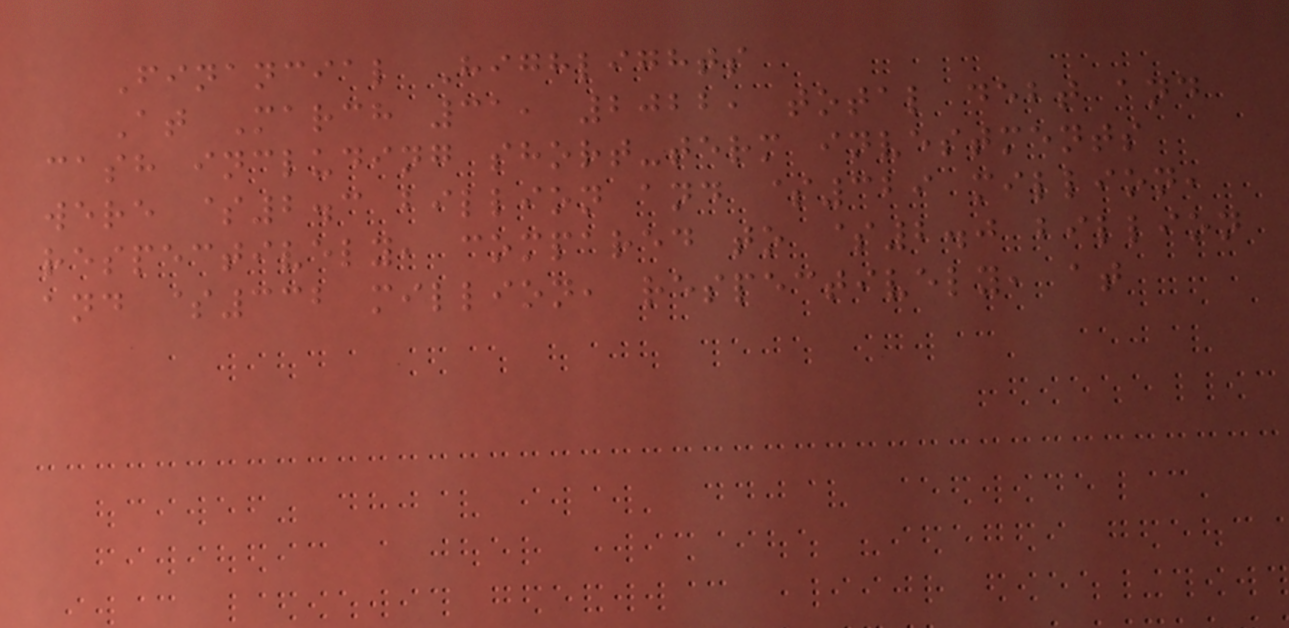Financial Highlights
At March 31, 2022, total debt and
cash including short-term investments
were $2.3 billion and $329 million,
respectively, compared to $2.0 billion
and $332 million, respectively, at
